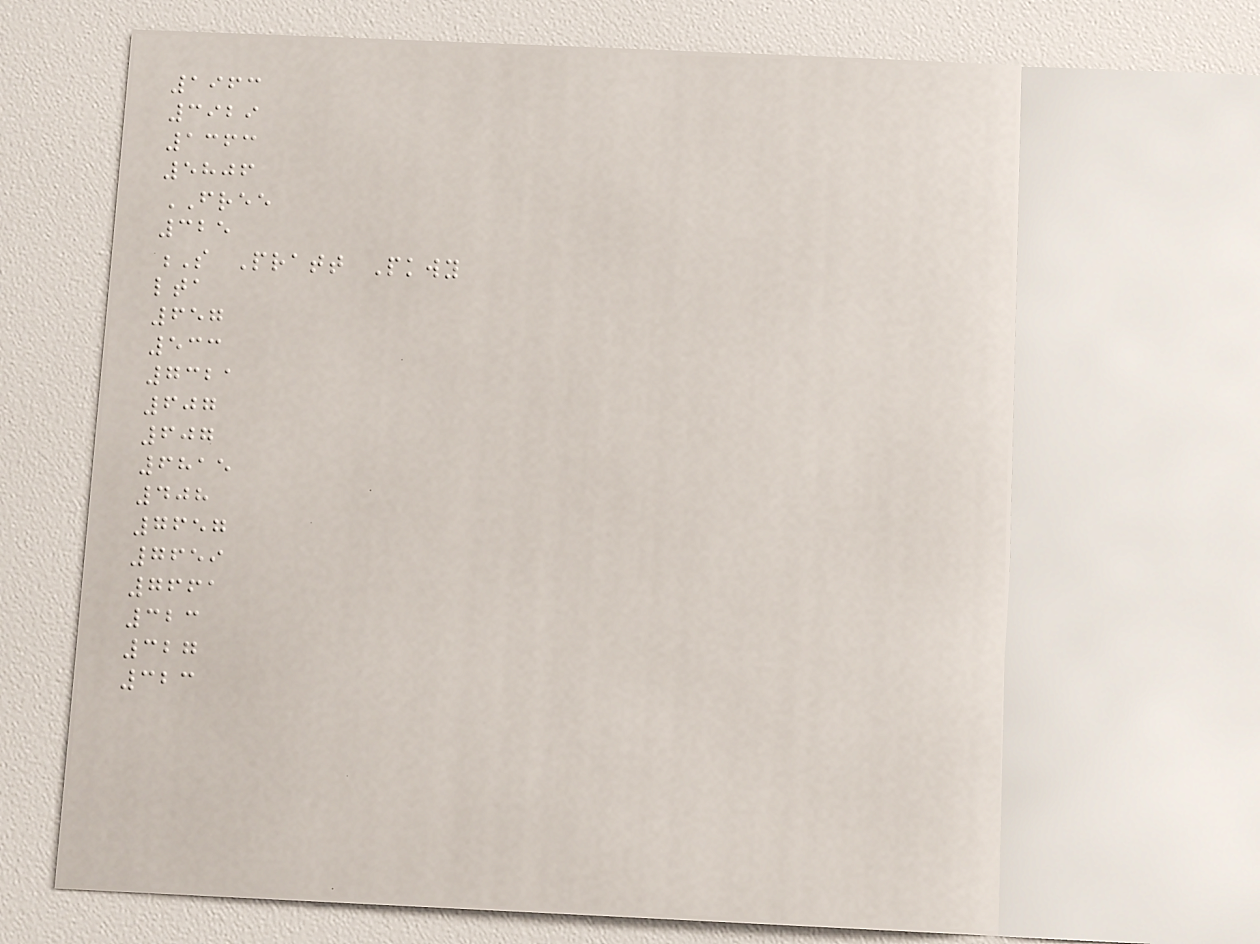1963
3929
1363
5806
FREE
325
S Pratt Pkwy
lta
657
533
7321
607
607
6815
408
7657
7659
7661
323
327
323
